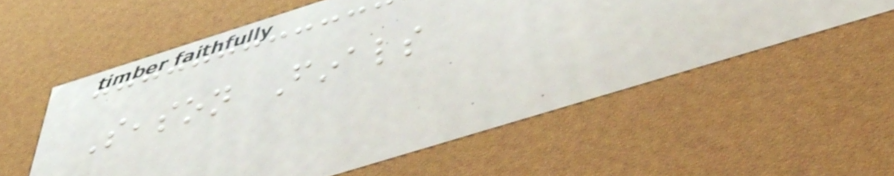Season Finals
